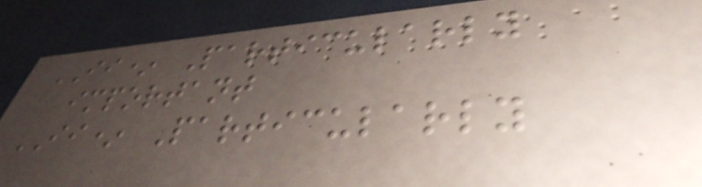II* Particularly
important
II* Particularly
